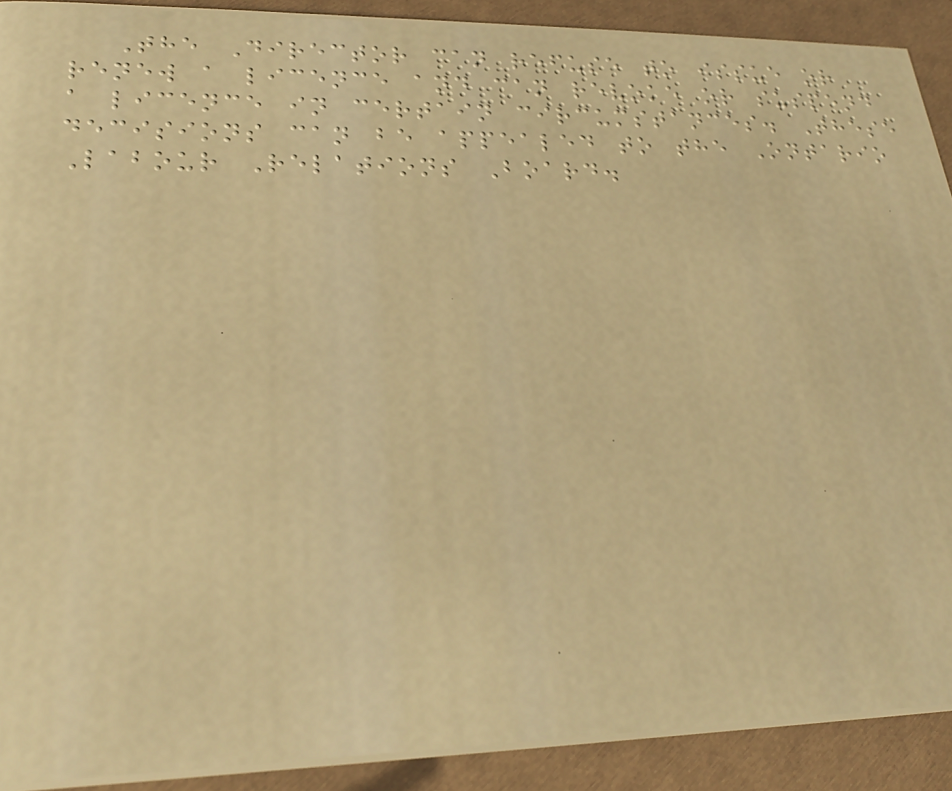The Director can refuse to issue or
renew a licence and can revoke or suspend
a licence in certain circumstances. These
decisions can be appealed to the Ontario
Labour Relations Board.
